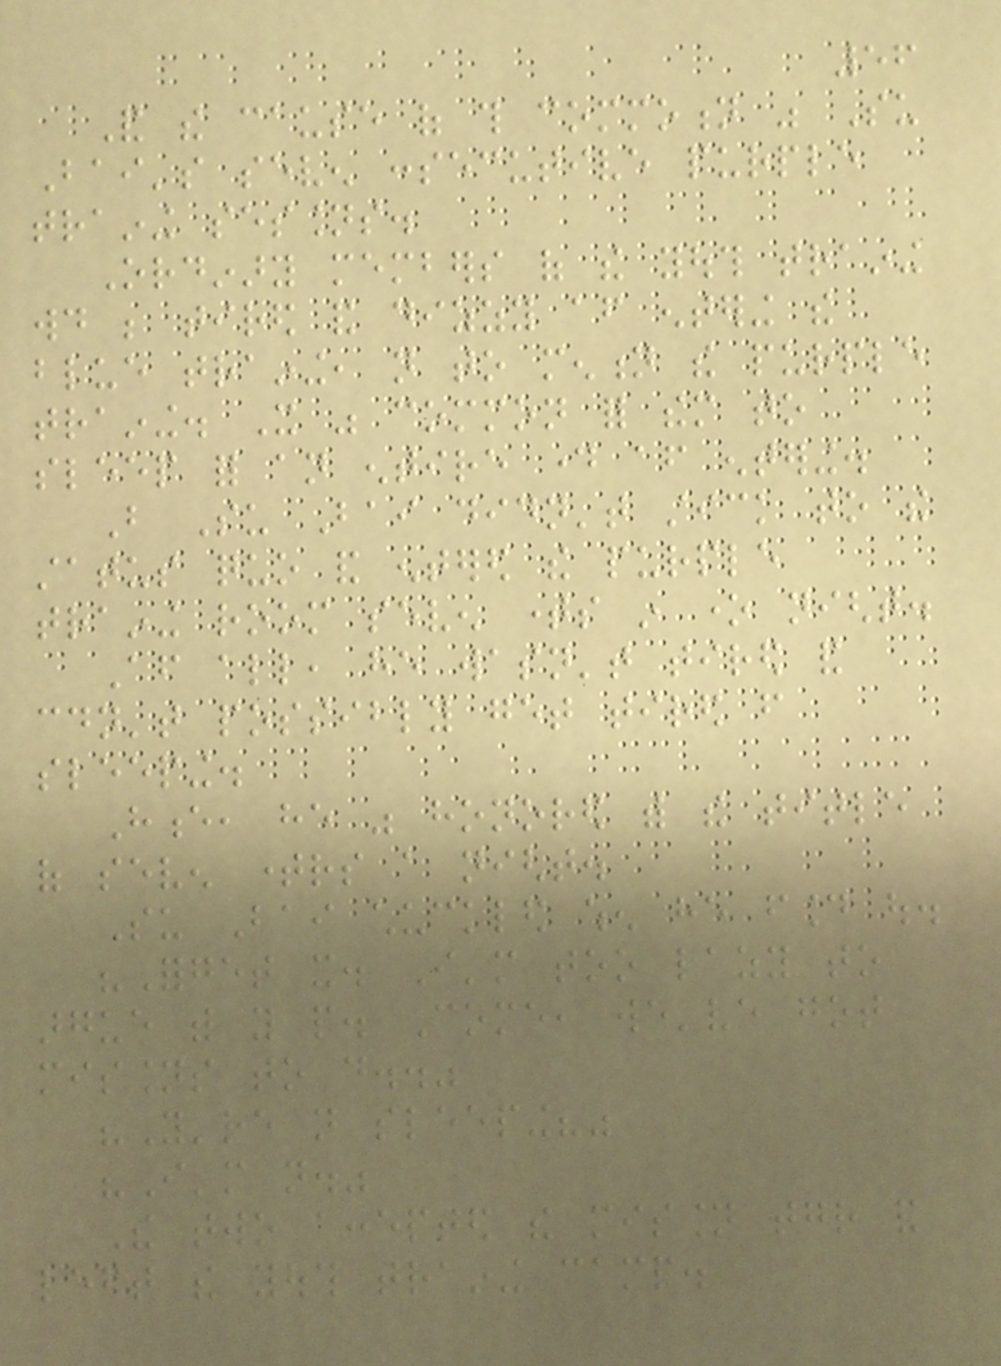56
And the cause of this commotion was Su
Bai's seven consecutive purple
training sessions.
Ordinary members of the youth training
would be tired and dizzy after entering the
blue training, not to mention the purple
training. It was common for them to
sleep for an entire day after entering.
But Su Bai didn't stick to the
status quo and entered the purple
training room seven times in one night.
After all, he wasn't tired and
couldn't possibly get tired from
sleeping.
Hence, he was honored with the title
of seven timers a night.
Su Bai chuckled when he found out.
"Forget it. I'm too lazy to
argue with you people. Come, we've got
missions to do.."
"You're not sleeping?"
"I'm not."
The two accepted the mission together and
left the youth training camp.
